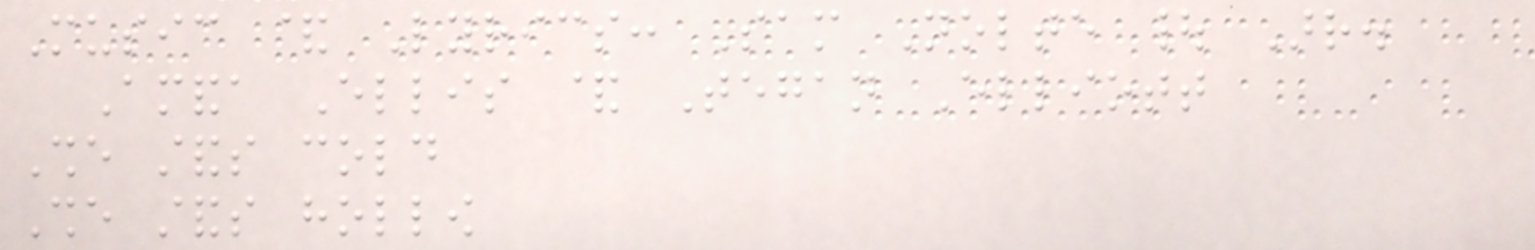Music & Lyrics: Sam Nolte | Arr.
Amanda Ellis & Tegan Elliott
She stands cold
She stands hollow
